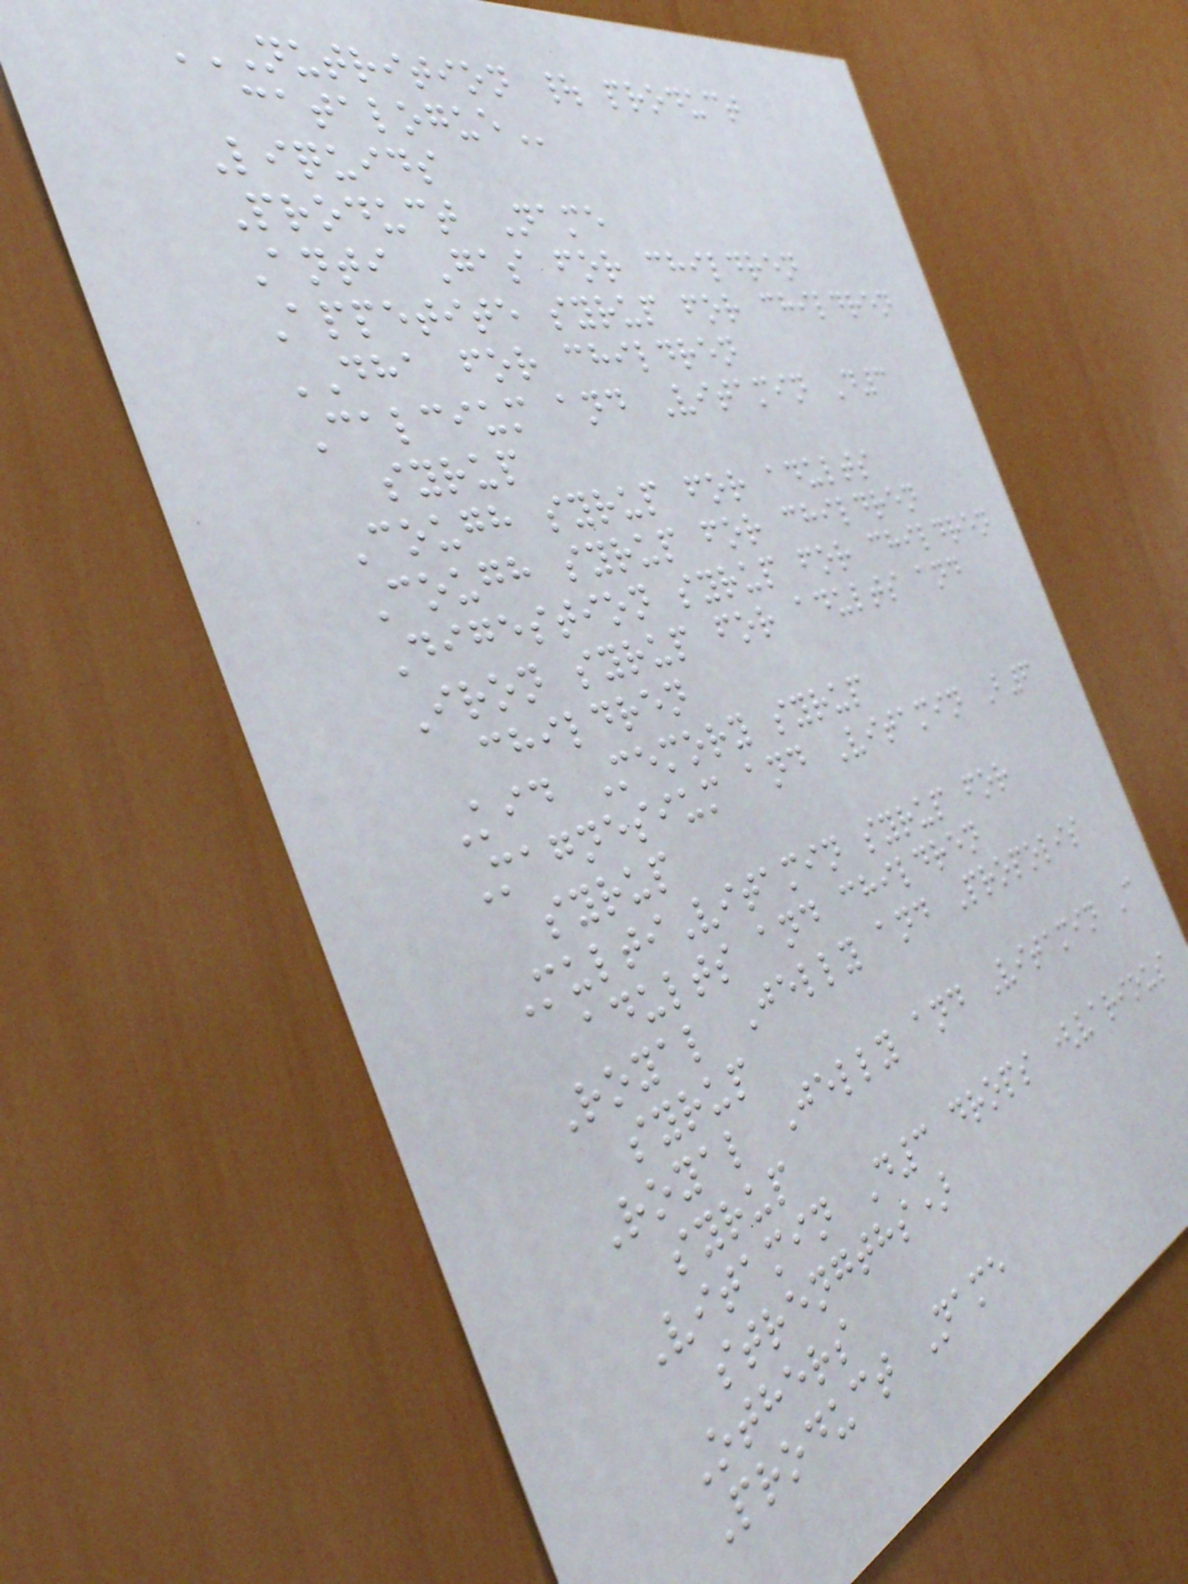NUTRITION | PRODUCT
CATALOGUE
Liquids
Product Name
Anti Gas for children
Appetite syrup for children
DHA for children
Calcium and Vitamin D3
syrup
Cough syrup for adults
Cough syrup for children
Digestion syrup for children
Iron syrup for adults and
children
Kid Memory syrup
Magnesium and Vitamin B6
syrup
MultiVitamin syrup for
adults and children
Royal Jelly and Propolis
syrup
Royal Jelly and Vitamin C
syrup
Vitamin D3 drops (various
strengths)
Others
Product Name
